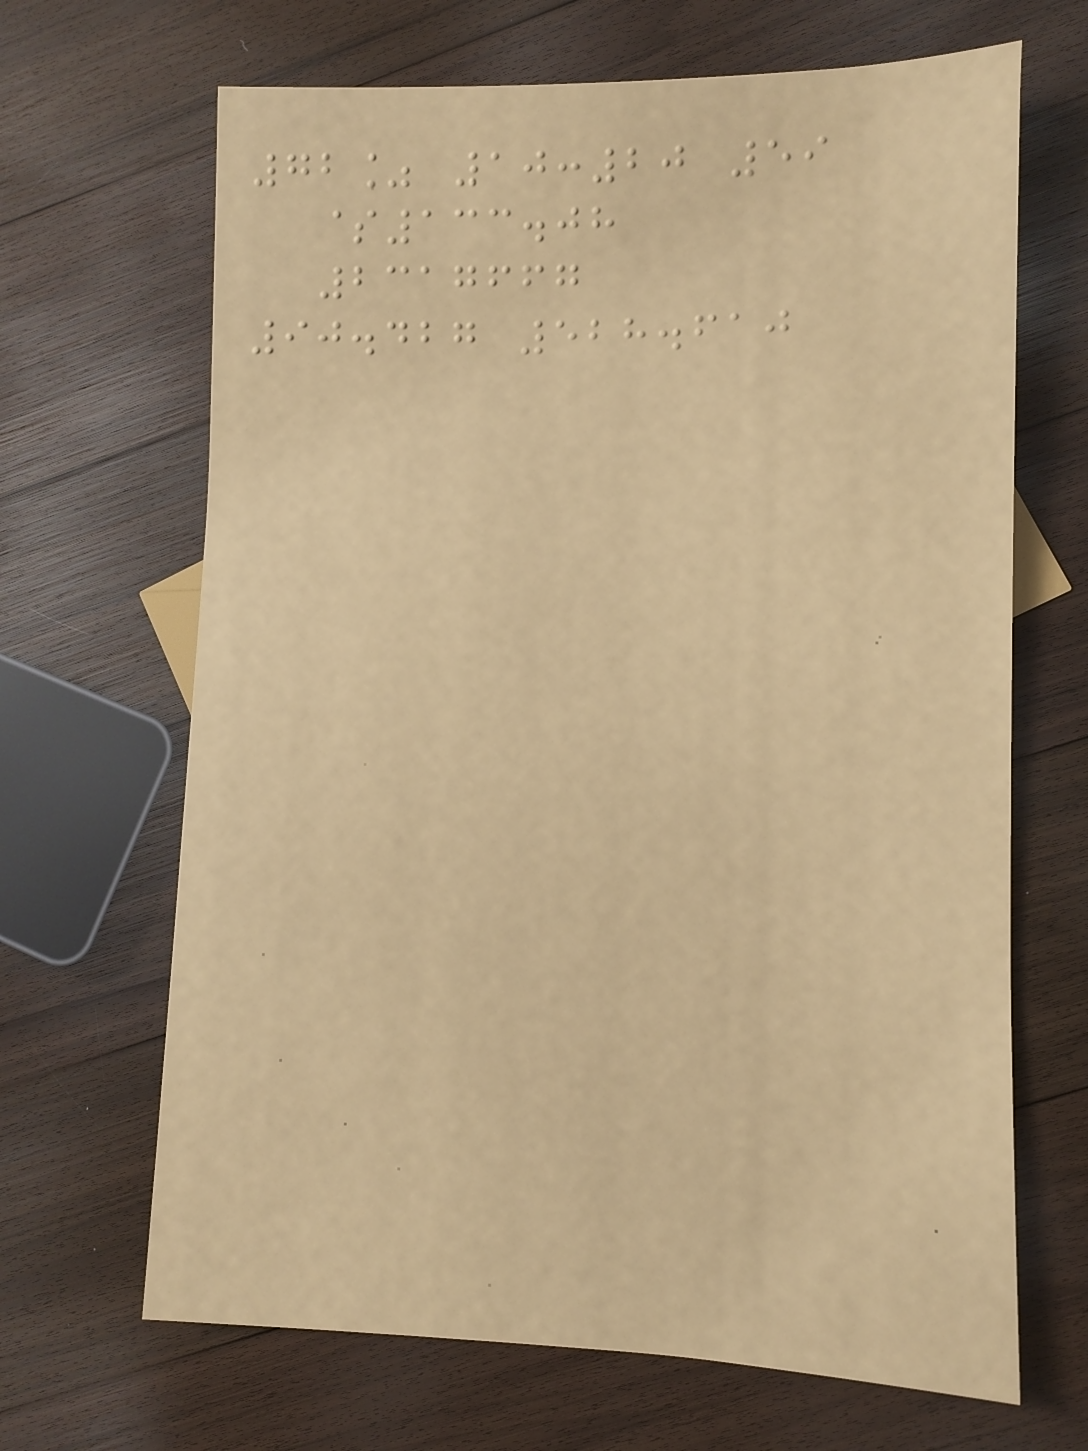72% 10:20 59
$133.08
2317667
90.427 528.610
